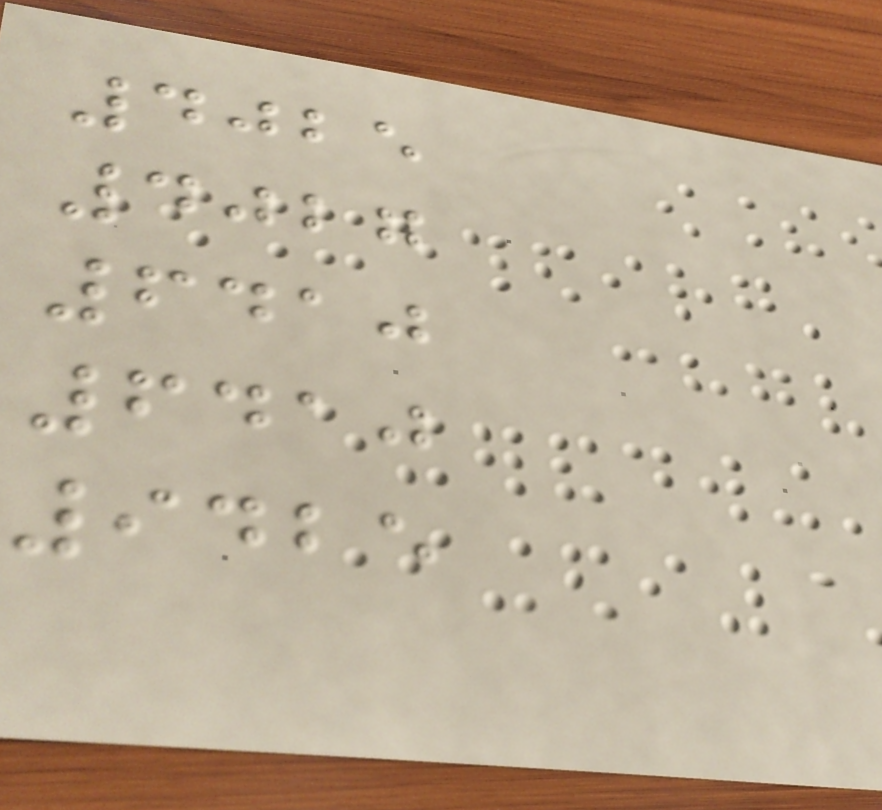4025
4027
6410
6410
9425
